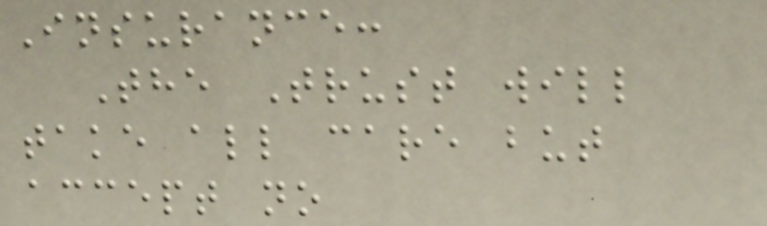Insurance:
The Trust will
take all care but
accept no
